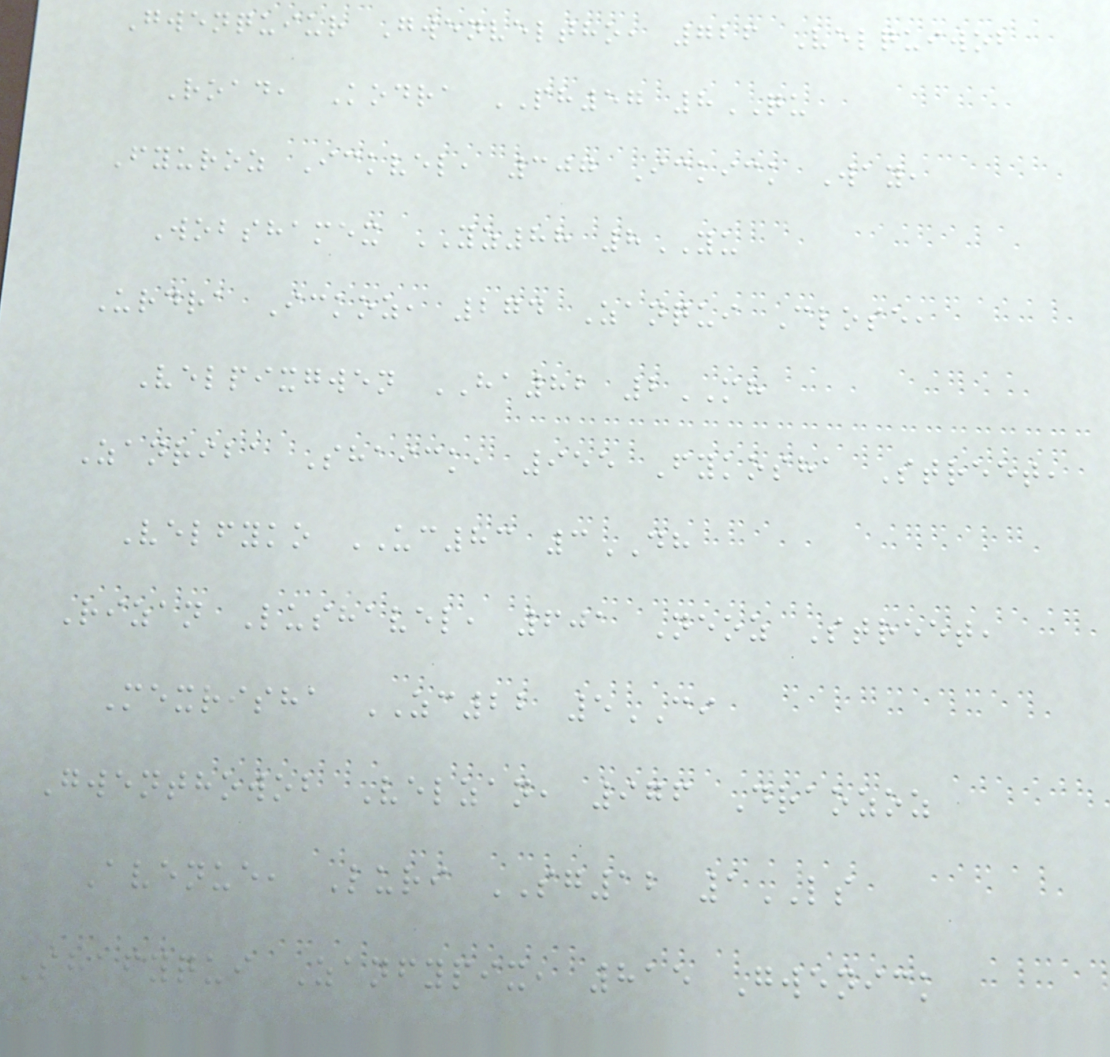Gwenquiur Gwenveltho, 726 Velquiwob
Road, Kodra PH57 8QU
Fyuroz Ickvel, 307 Ickick Way,
Wobshamex YZ88 8YU
Urdra Ickoz, 274 Zanqui Close,
Velpixgwen HA82 2MH
Zanriba Shaick, 955 Fykosha Street,
Velfyko UC83 3DH
Rizan Lushavel, 601 Neoz Street,
Mexrisha ZC22 5CI
Gwenthowob Velzan, 976 Draozoz
Avenue, Luri SG12 1LS
Shafyqui Zanfypix, 815 Gwenick
